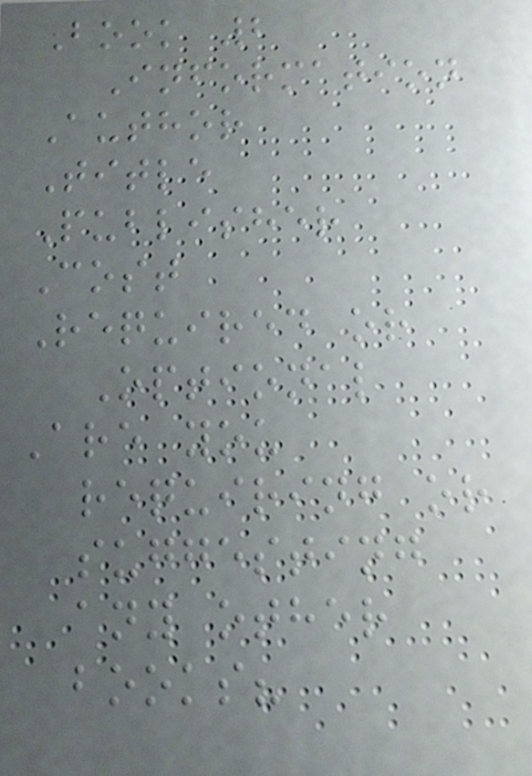Book 2
Information
Author
Title
Publisher
Cost
Required or
Optional
Are you
requiring or
suggesting
any other
books?
